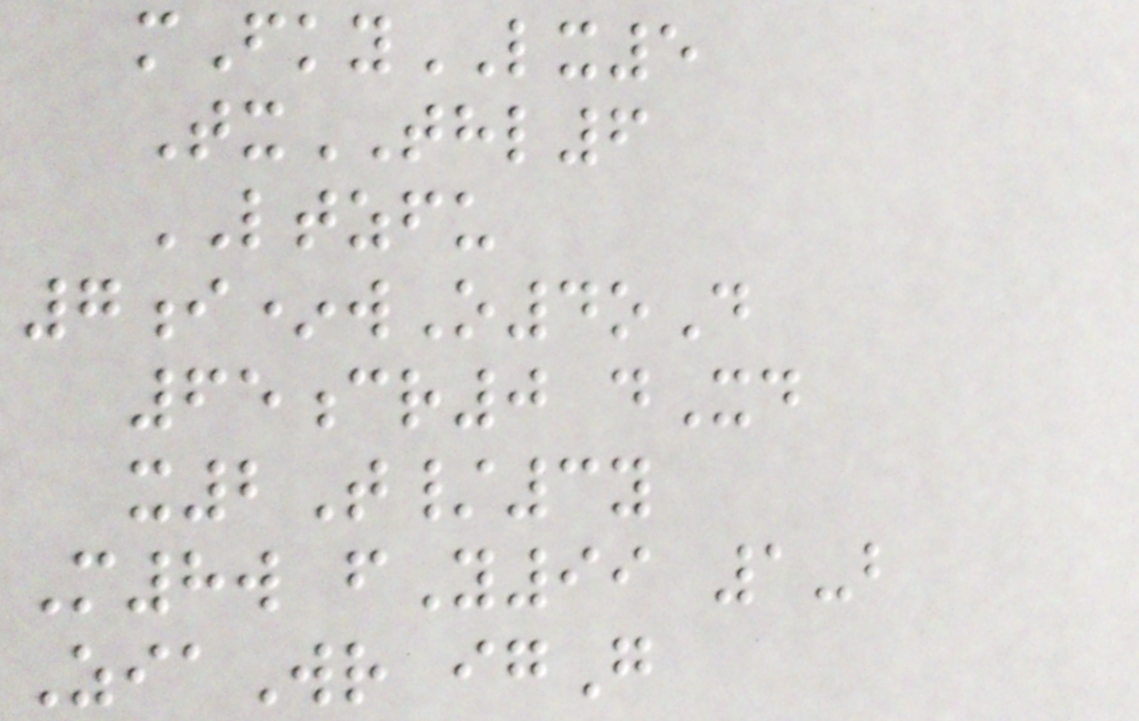mFkyLX5
TxTHL6
LTZFU
7i*wO4oD
65cr0 dXd
x2T/3y
M8w fY99 1-b
ZiaWr igG
